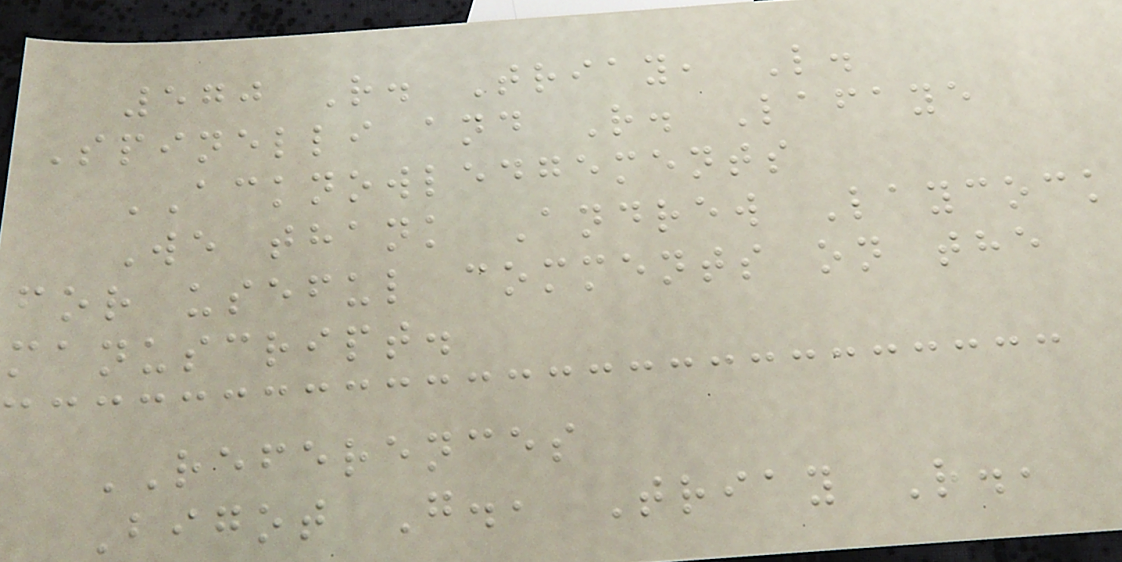570 R. Triay, L.
Spinelli and R. Lafaye
ACKNOWLEDGEMENTS
We thank Andrew Laycock
for useful comments on the
manuscript.
REFERENCES
Bigot G., Triay R.,
